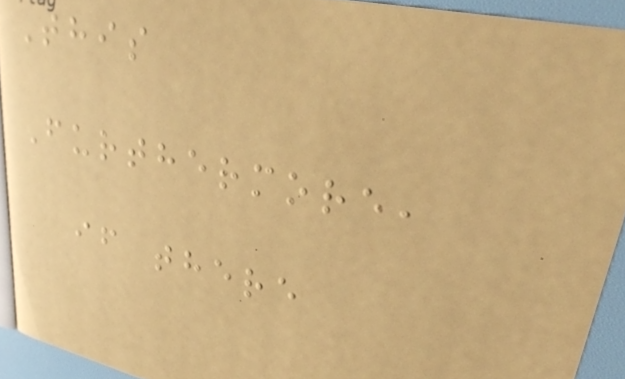This
Furthermore,
if there
